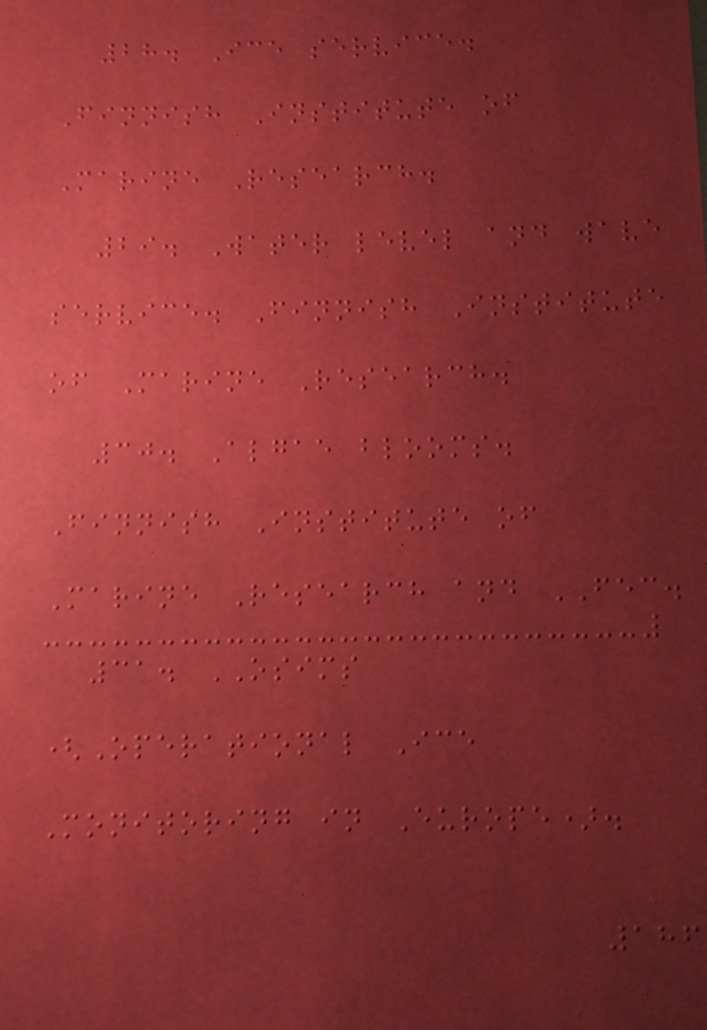28. Ice service.
Finnish Institute of
Marine Research.
29. Water level and wave
service. Finnish Institute
of Marine Research.
30. Algae blooms.
Finnish Institute of
Marine Research and FEC.
31. OSIMS
(Operational Ice
Monitoring in Europe).
186
